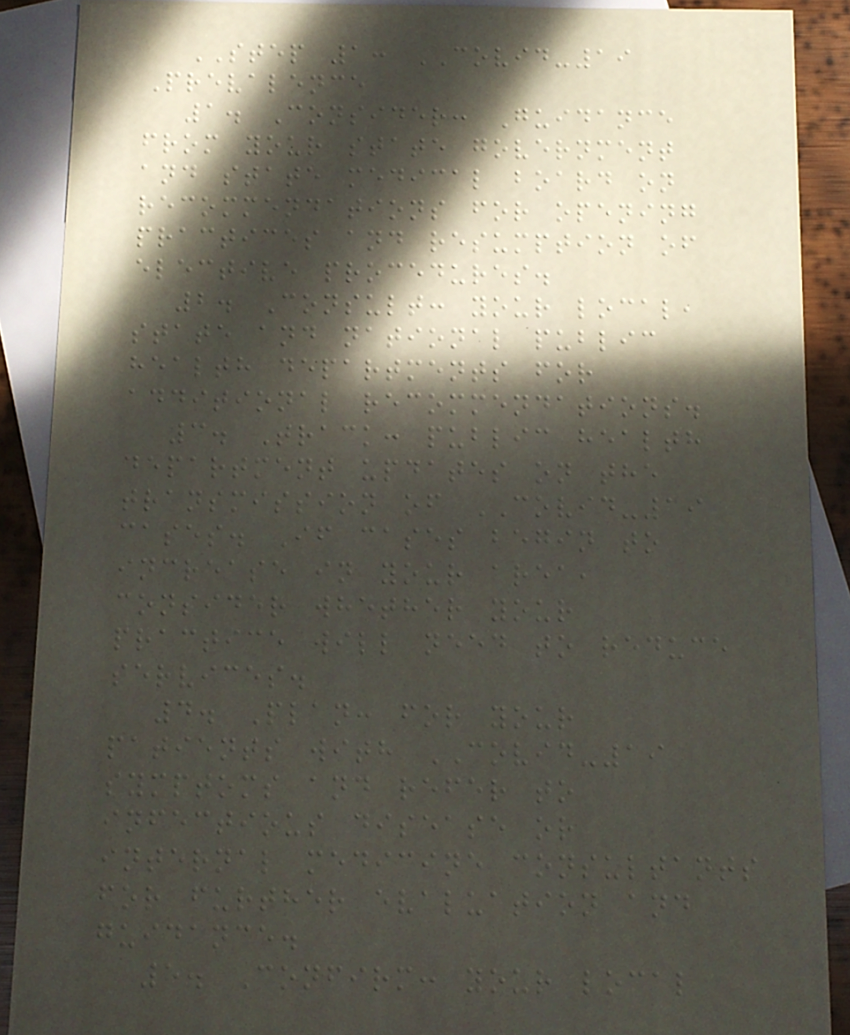STEP 1: COVID-19
Prevalence
1. Consider: Guidance
from your state government
and state medical board on
recommendations for opening
practices and resumption of
elective procedures.
2. Consult: your local,
state and national public
health departments for
additional recommendations.
3. Track: public health
department updates on the
transmission of COVID-19
cases. If cases begin to
increase in your area,
consider whether your
practice will need to reduce
services.
4. Plan: for your
patients with COVID-19
symptoms and refer to
infectious disease or
internal medicine consultants
for further evaluation and
guidance.
5. Confirm: your local
